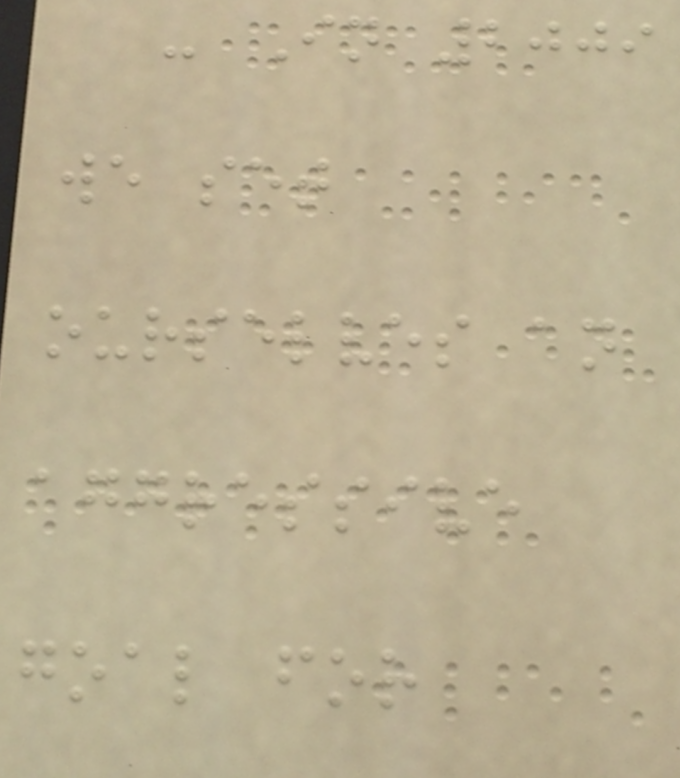- In 2009
we set
ourselves an
aggressive
goal for
